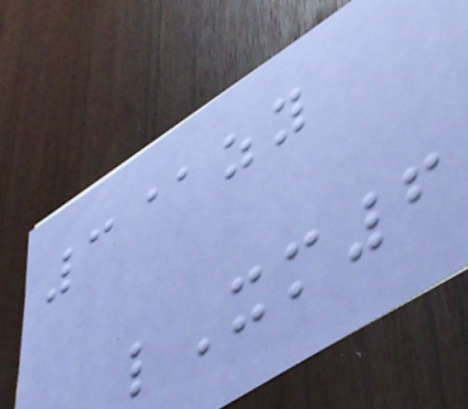3@zy
lXm6
